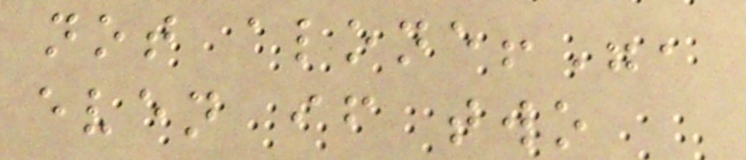not alone!",
even if two
